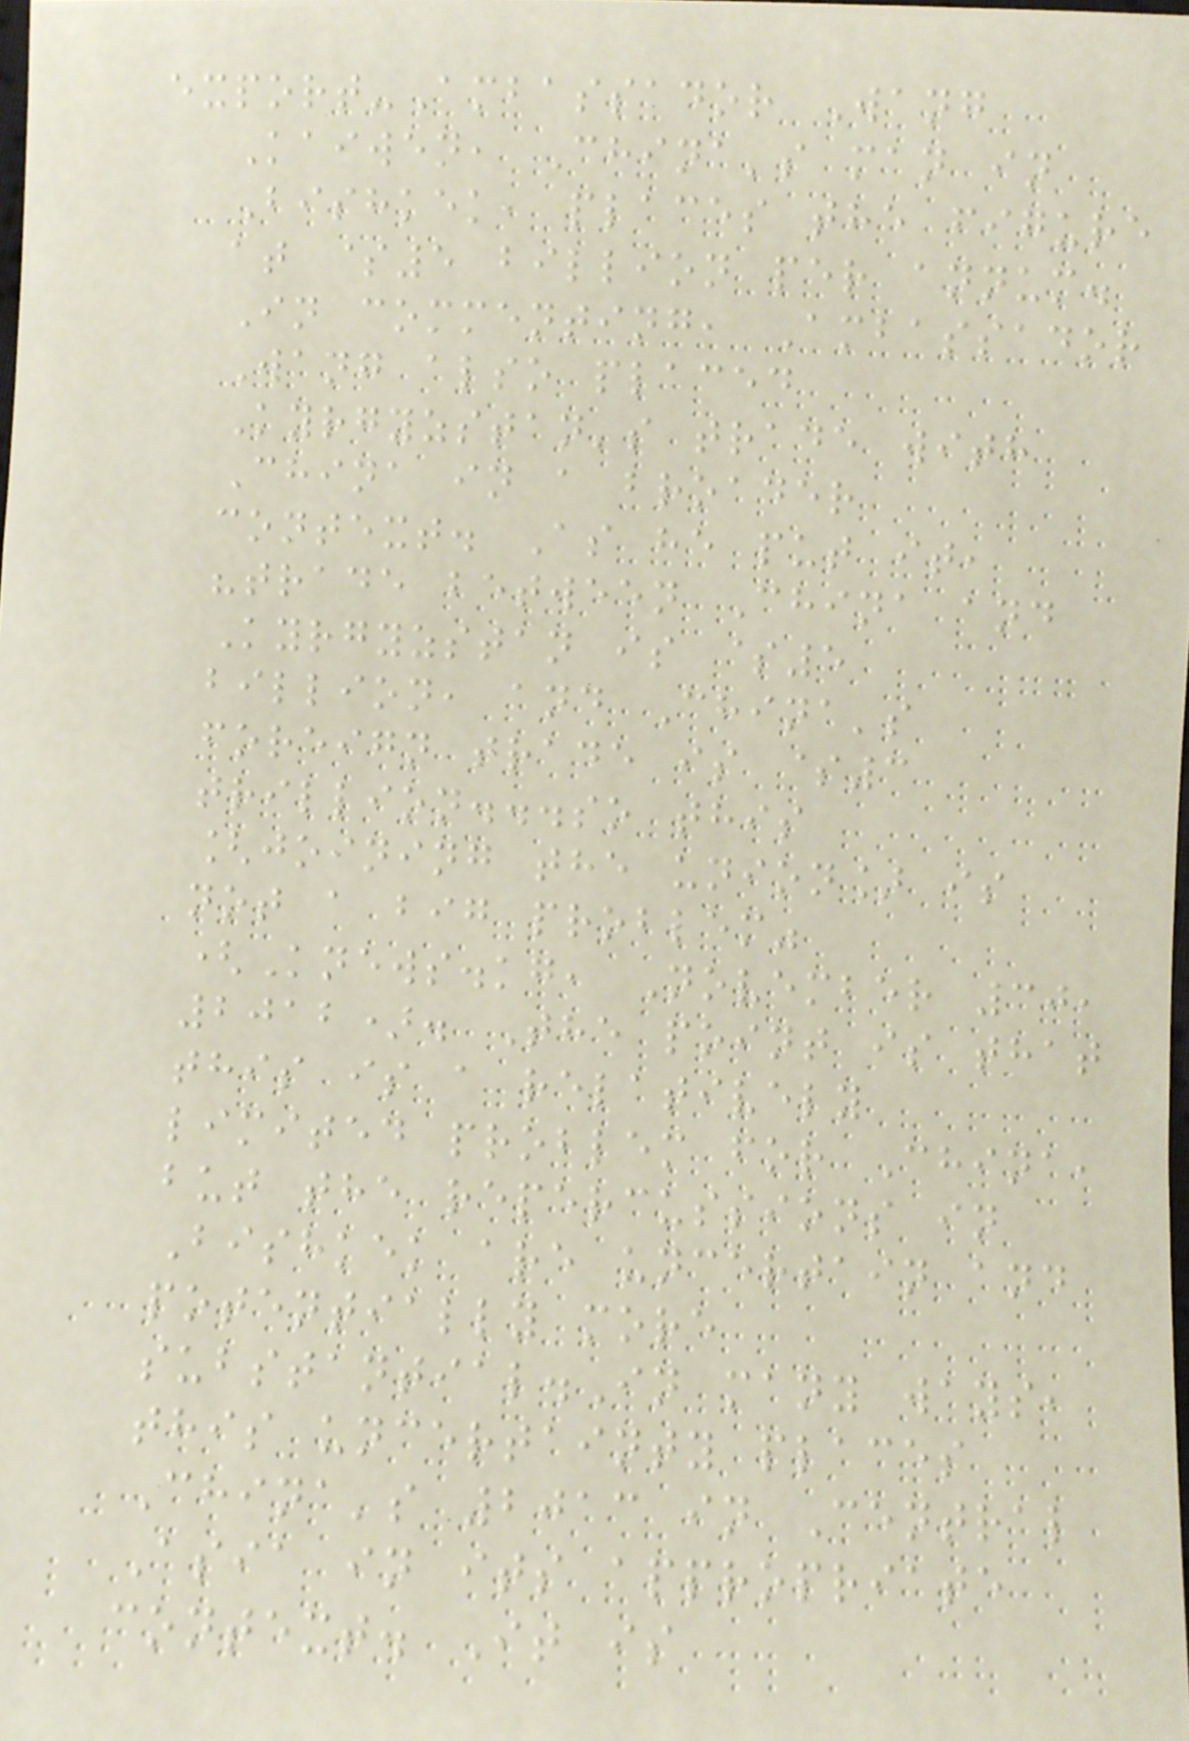export-Ambassador Wang
Kaiwen, China's man in
Bishkek, places the figure
at $5 billion per annum.
In commenting, Ambassador
Wang also placed
Kyrgyzstan's trade with
China in a broader
context. As he put it,
"trade between China and
Kyrgyzstan is $5
billion, and China's
foreign trade is $3
trillion...so this
[joining the union] is
not a big problem"
(Knews.kg, November 30,
2012). The point is that
this is a relatively
limited problem for China,
but the repercussions in
Bishkek are uncertain and
potentially more
substantial.In many ways,
this uncertainty places
China's 2013 in Central
Asia in its appropriate
context. It is
